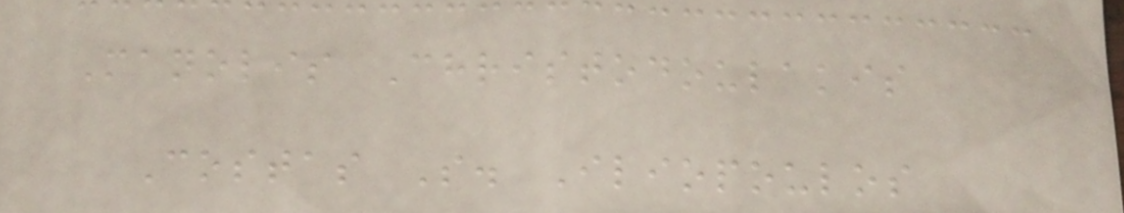Manolis Christodoulakis
Costas S. Iliopoulos
